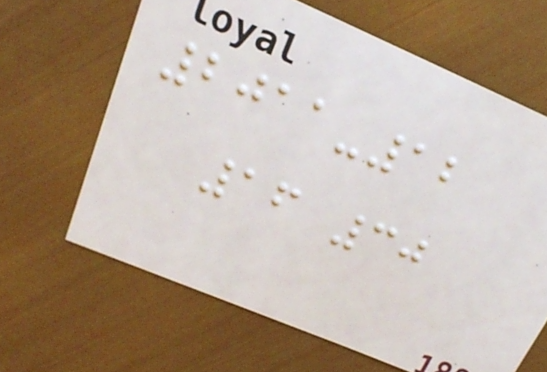2011-12
16 30
